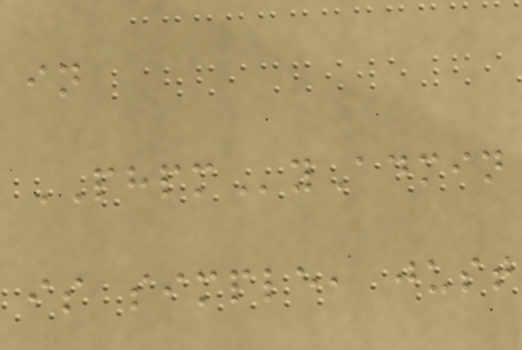in
PHPMyAdmin
is simple, just
